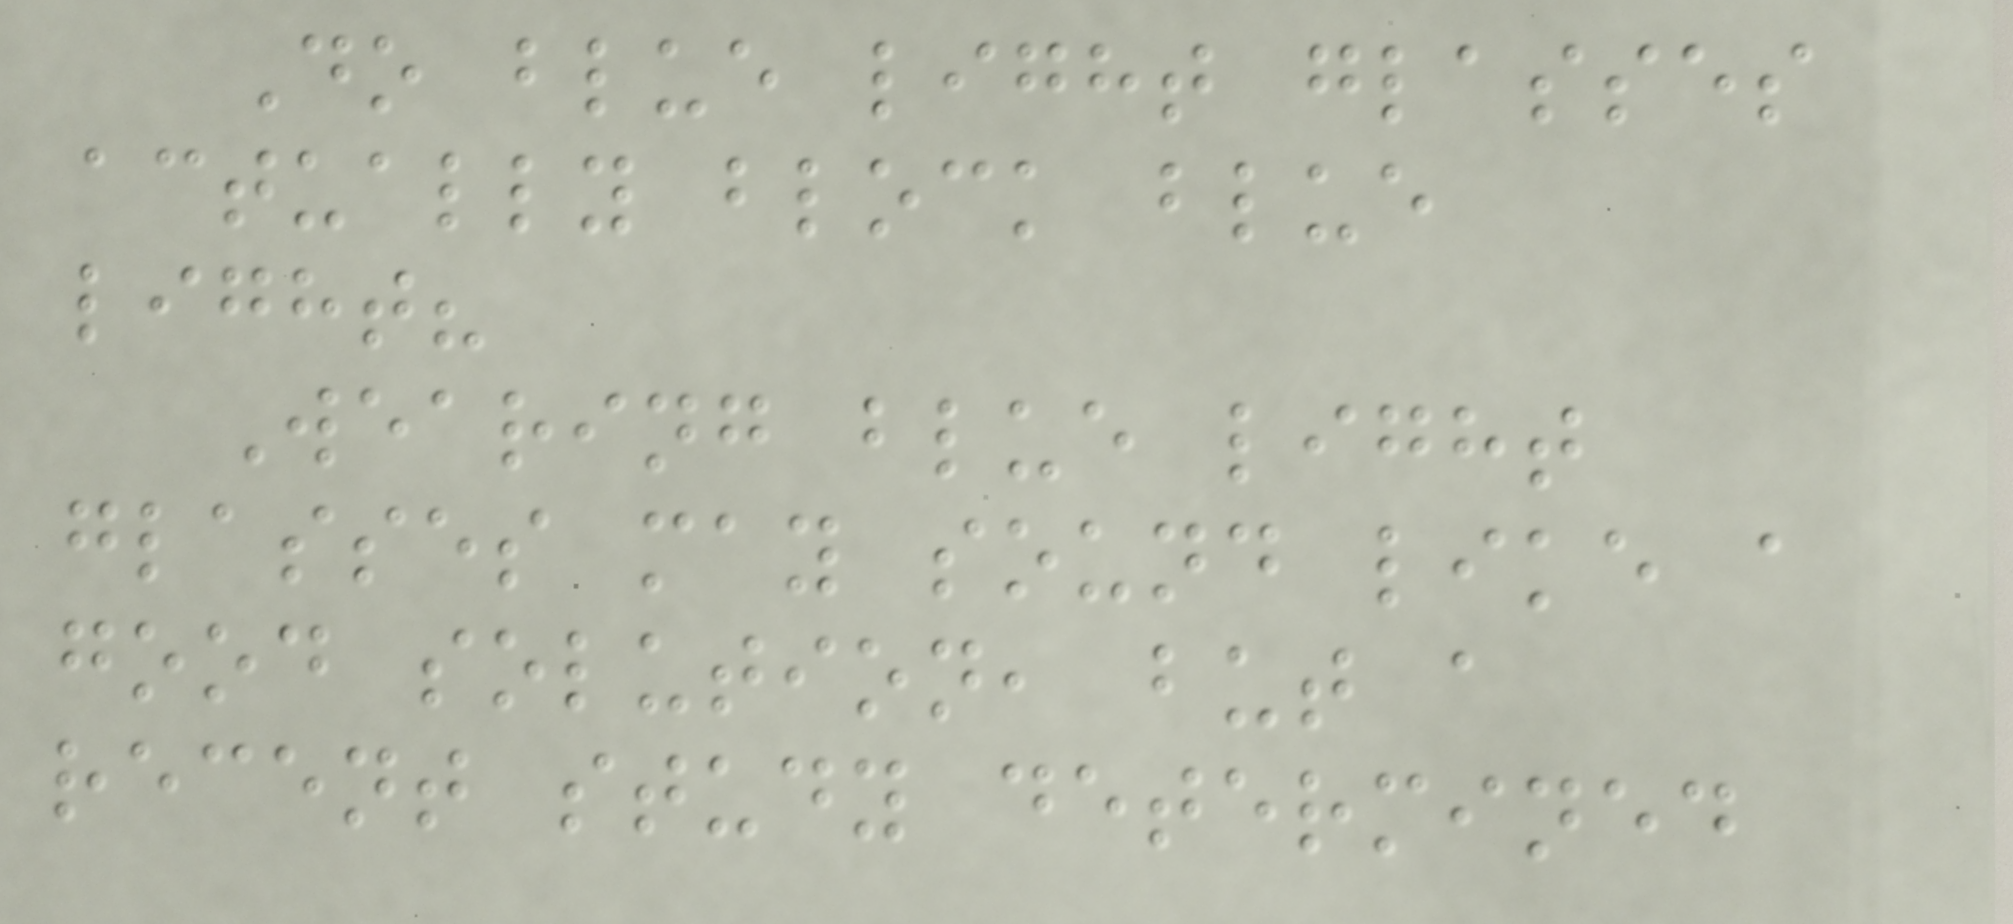Do blue light glasses
actually block blue
light?
Wearing blue light
glasses may sound like a
good solution, but a
recent study determined
